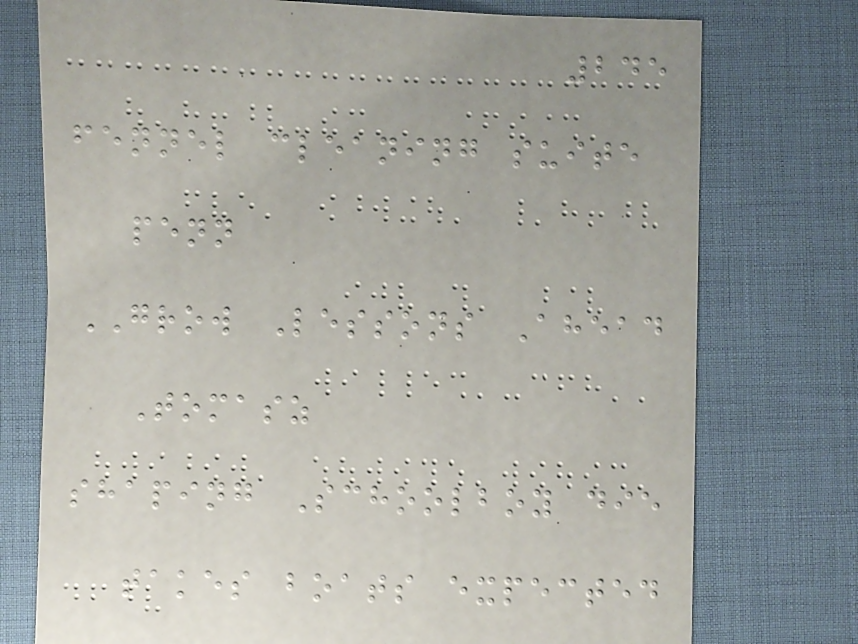245
fennel cleaning suite
penn
GROW Lessons Ahead
Tomasz
shaping Schoolboy die
takes boats expected
